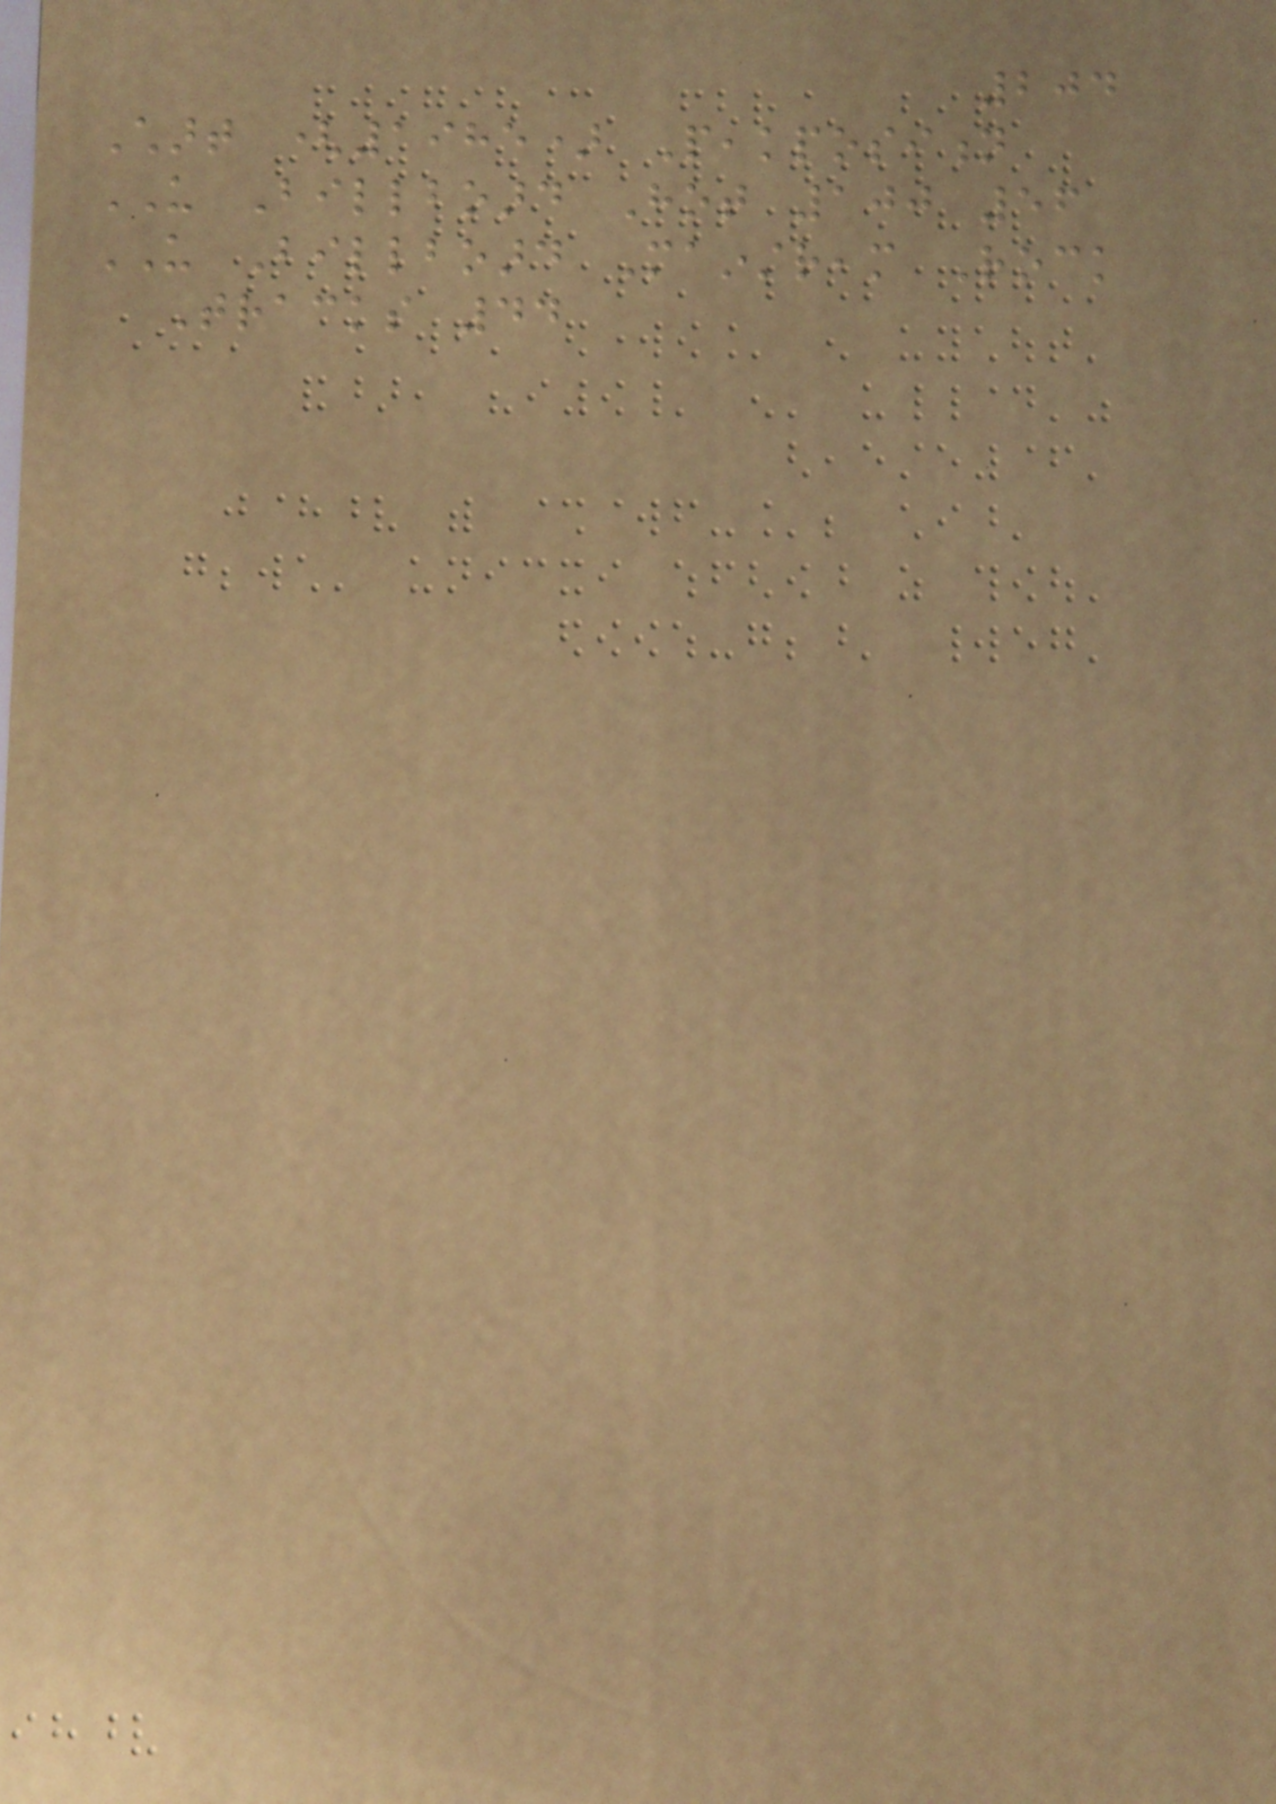204
Chart (1985) Peakposition
US Billboard Hot 100 56
US Billboard Mainstream Rock
Tracks 44
